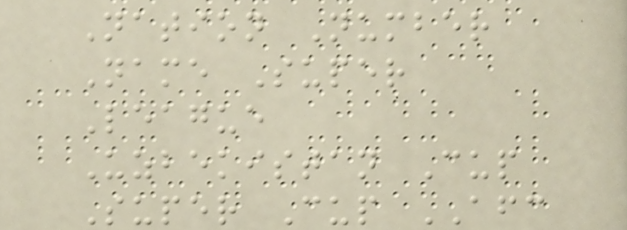Nation Number
Name Super
League
Uzbekistan Cup
Super Cup AFC
